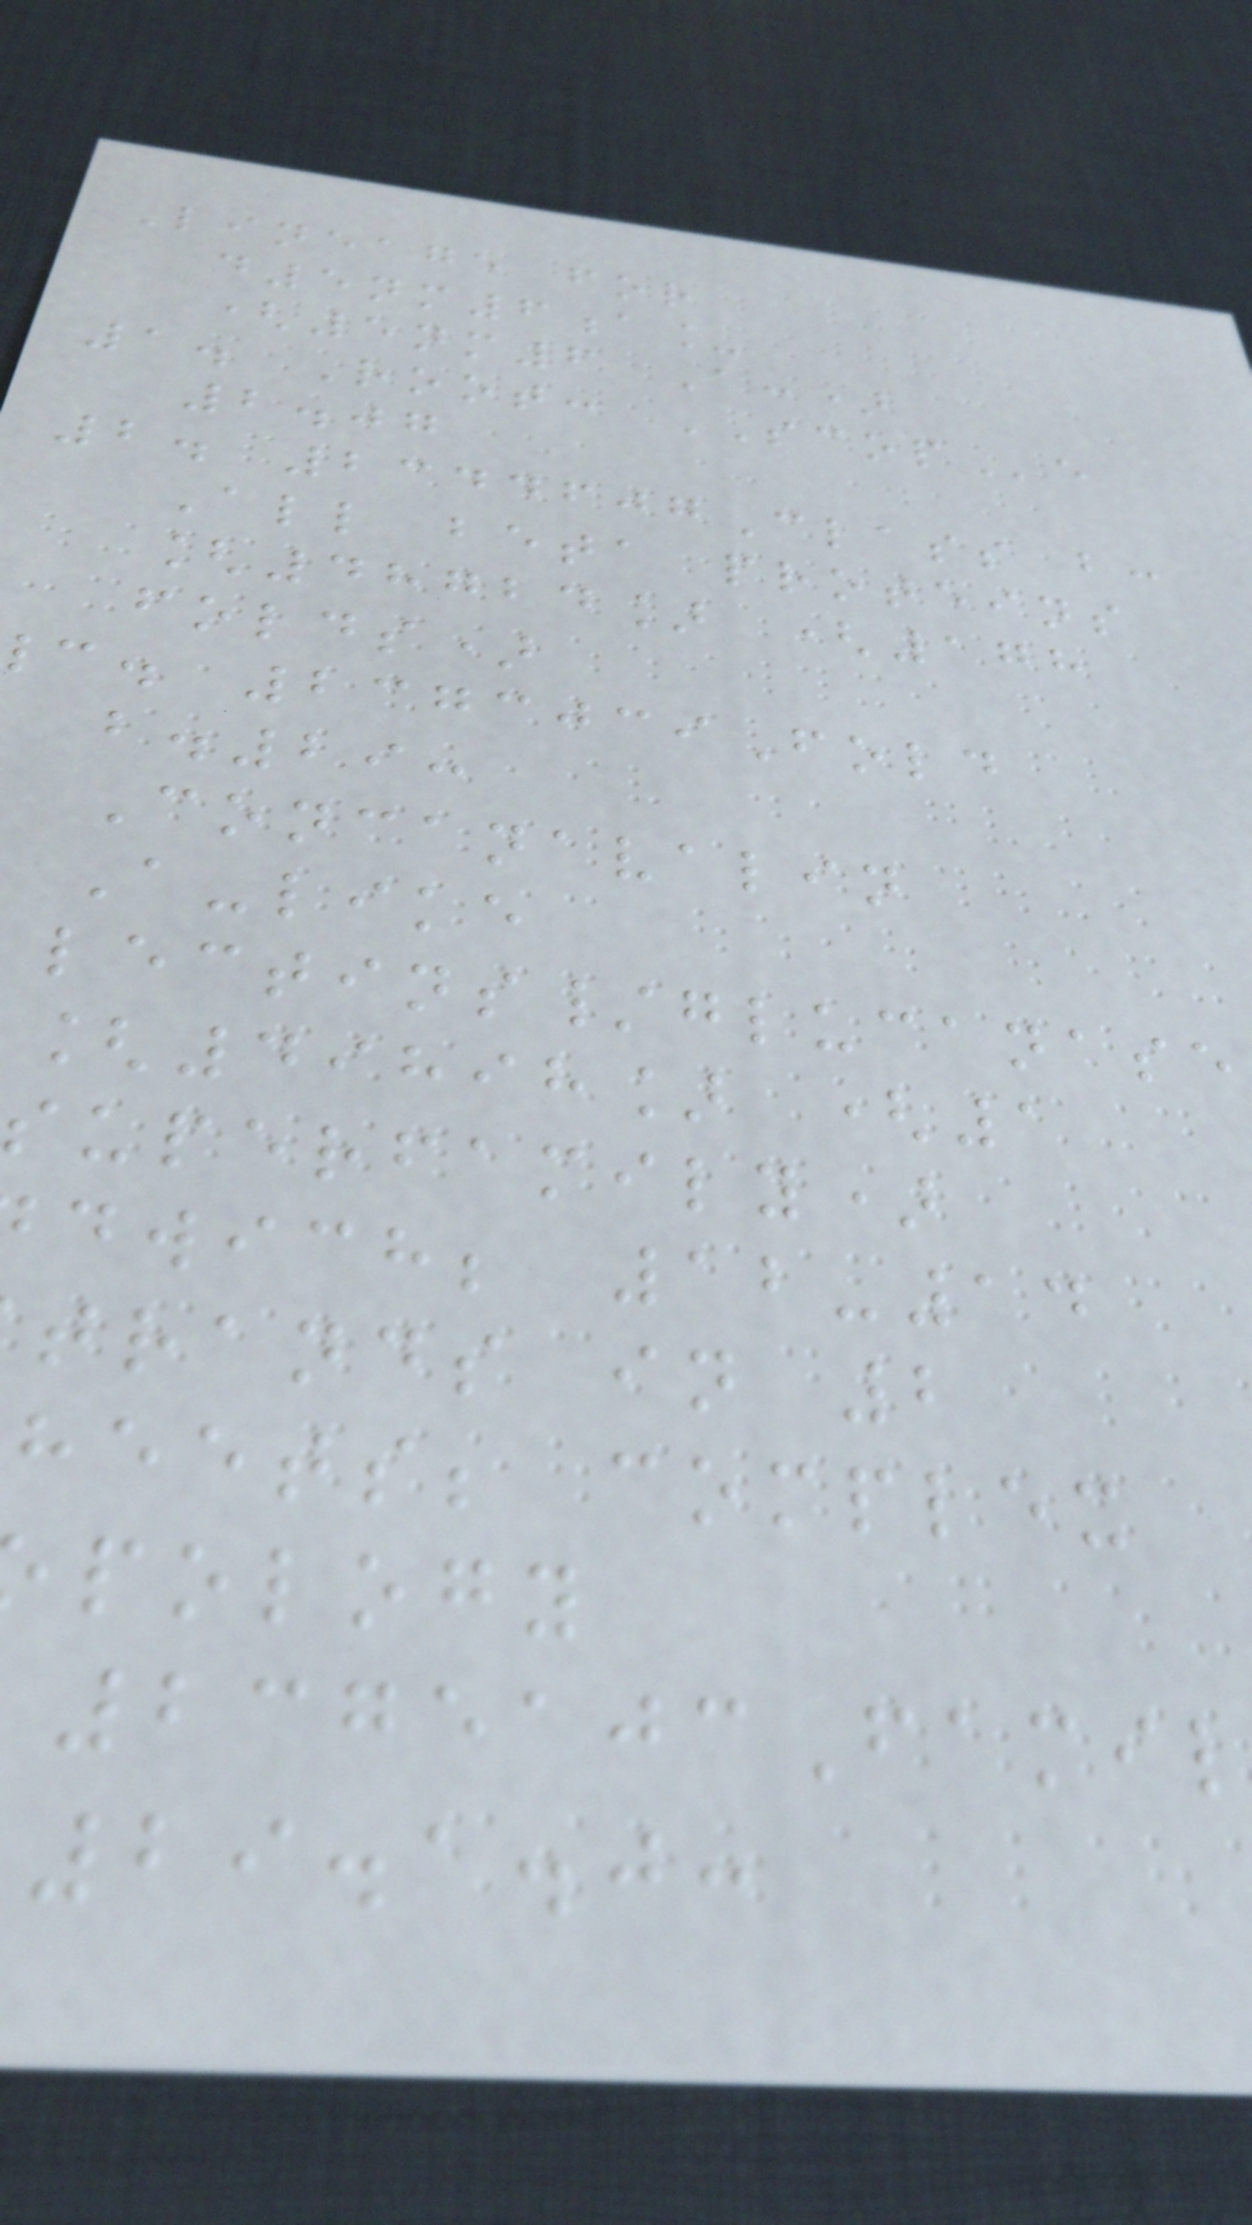Lineage for
d5nm6a_
(5nm6 A:)
1. Root: SCOPe
2.07
2. 2344607Class b:
All beta proteins
[48724] (178
folds)
c. 2373039Fold
b.29:
Concanavalin
A-like
lectins/glucanase
[49898] (1
superfamily)
dwich; 12-14
trands in 2
heets; complex
pology
2375103Famil
29.1.0:
